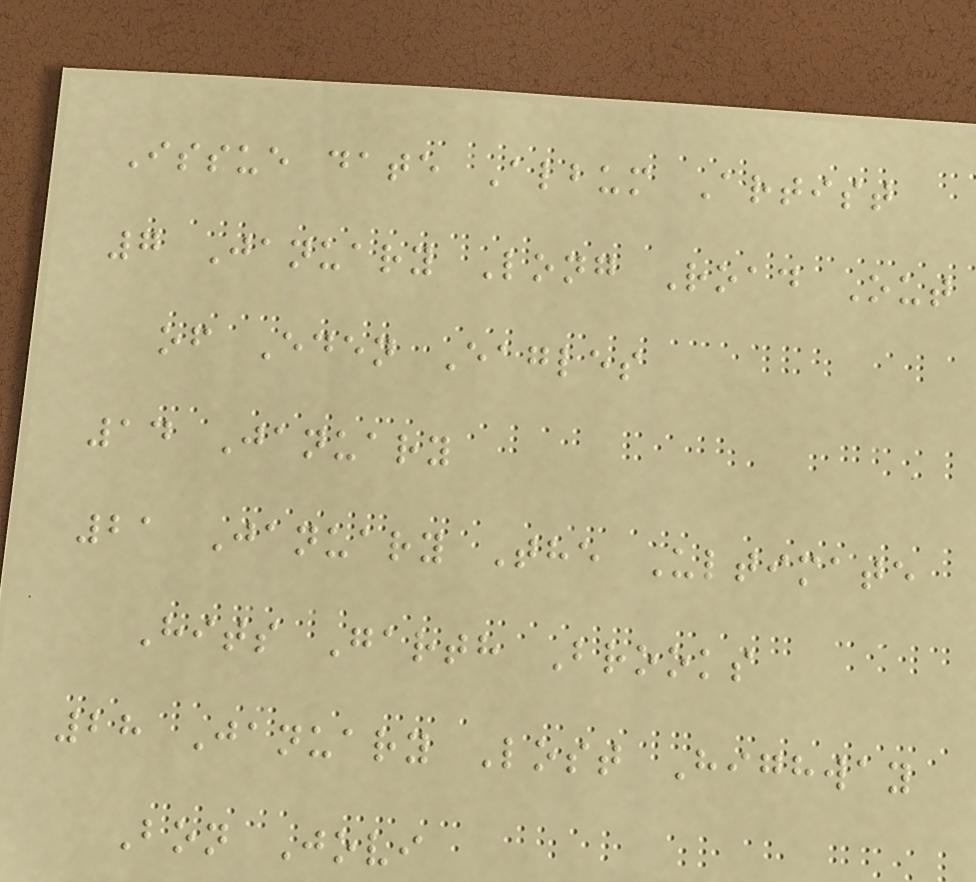Issue date Album Artist
7 January Long Road Out
of Eden Eagles
14 January
21 January The Ultimate
Hits Garth Brooks
28 January Lost Highway
Bon Jovi
